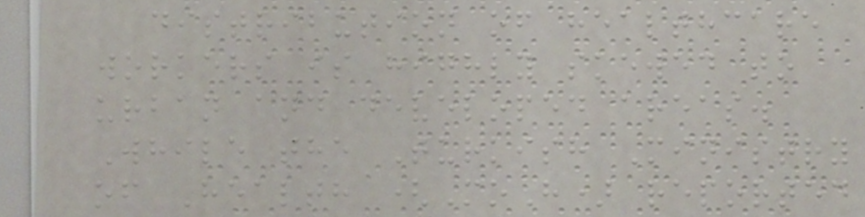distribution of healthcare
workers is highly skewed to
urban and developed areas.
While the Turkish Ministry
of Health (MoH) reported
